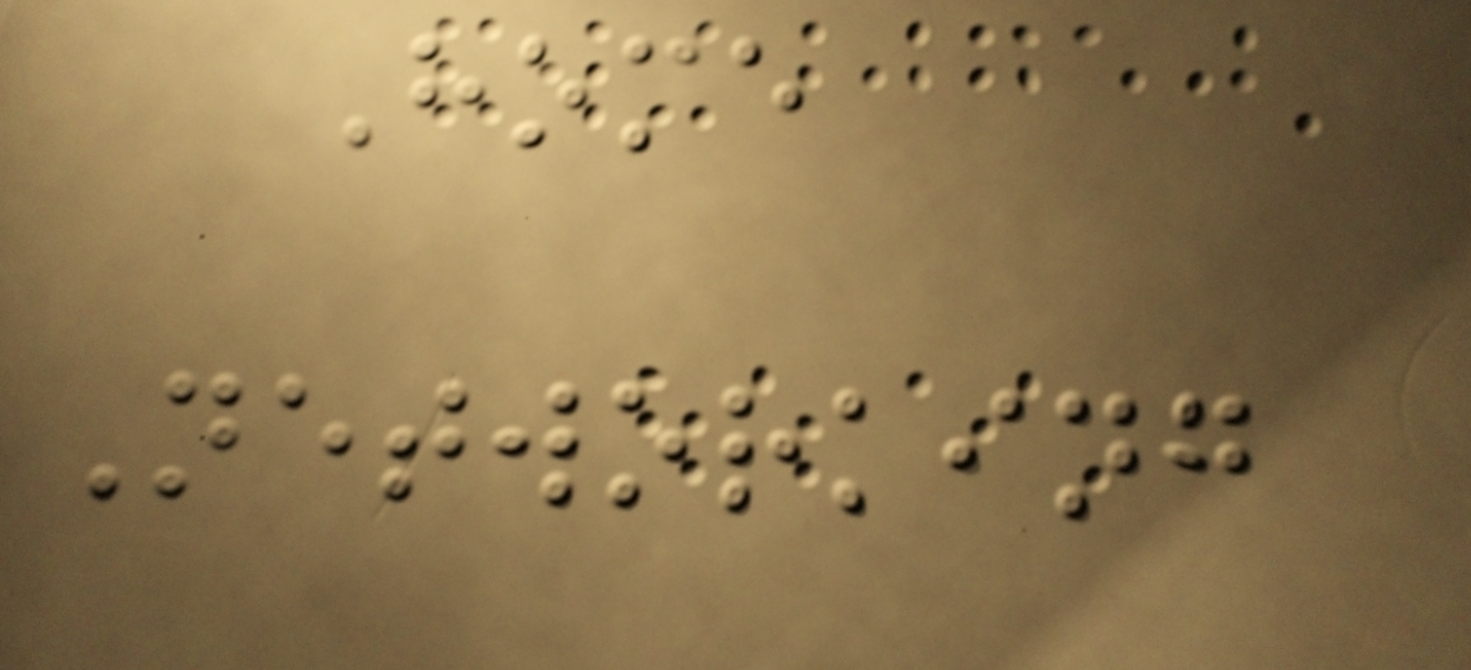Home
Networking
